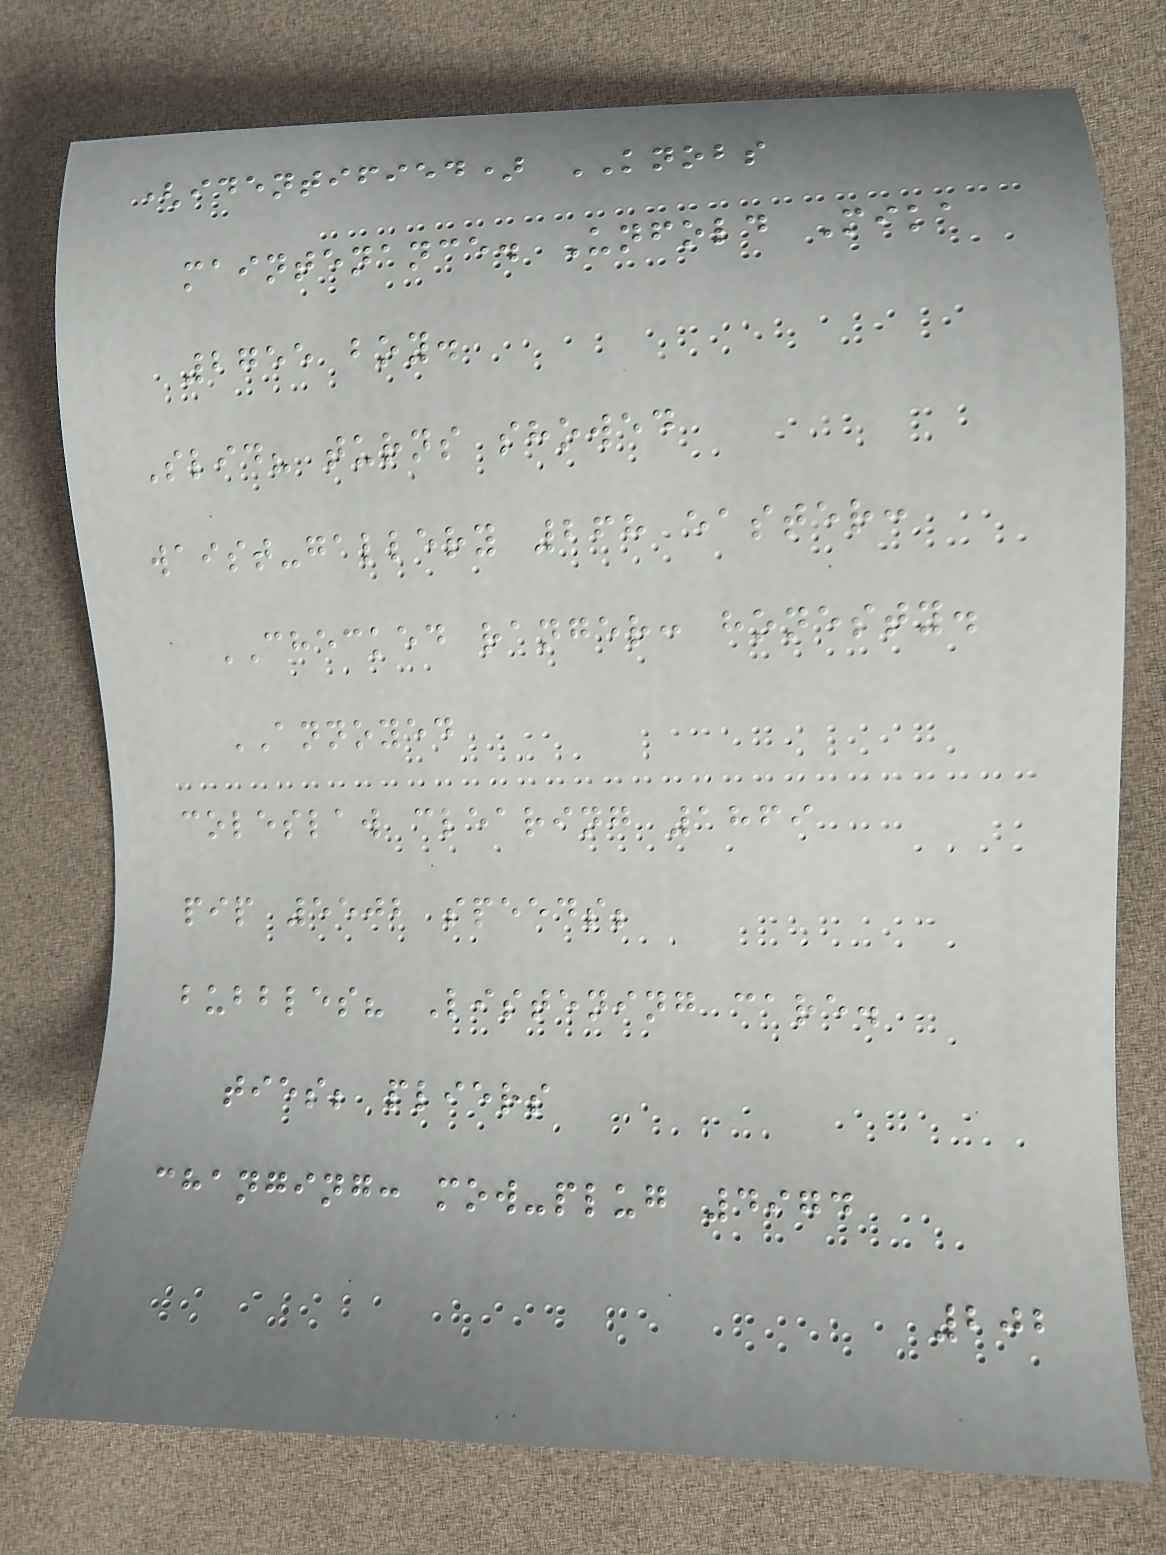(identified) KNOBS
maintenance. Unfold Mika
2755 boy.
Slid? turns showed
waist-gallery 268 easter:
CHECKED ranger: honesty.
ANNOYED
coleslaw clearing 1869
pip 5502 speeds;
bubbles? Listening care.
ties; pliers
changing: mow-plug 4974
202
